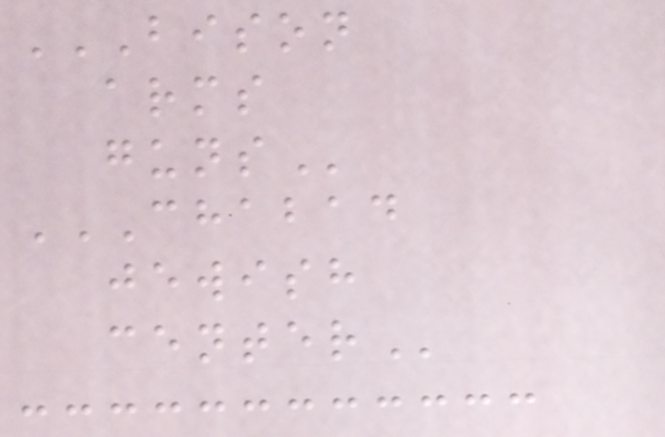BISON
ARMS
GUNS
CHABAD
JEWISH
CENTER
